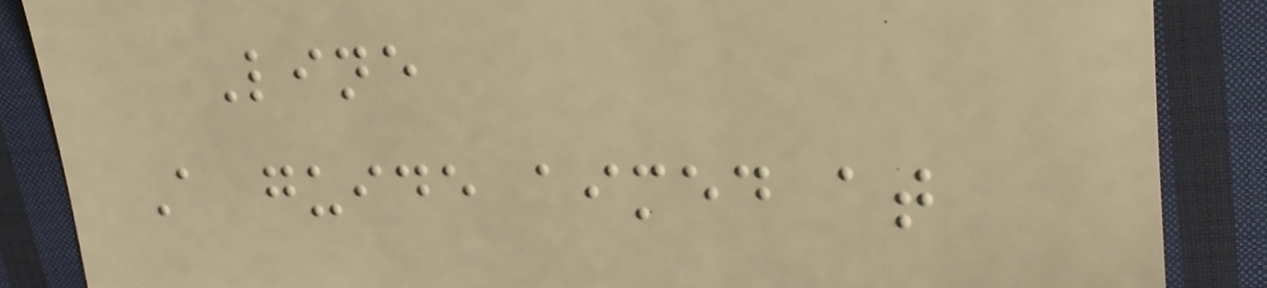Line
A guide aimed at
